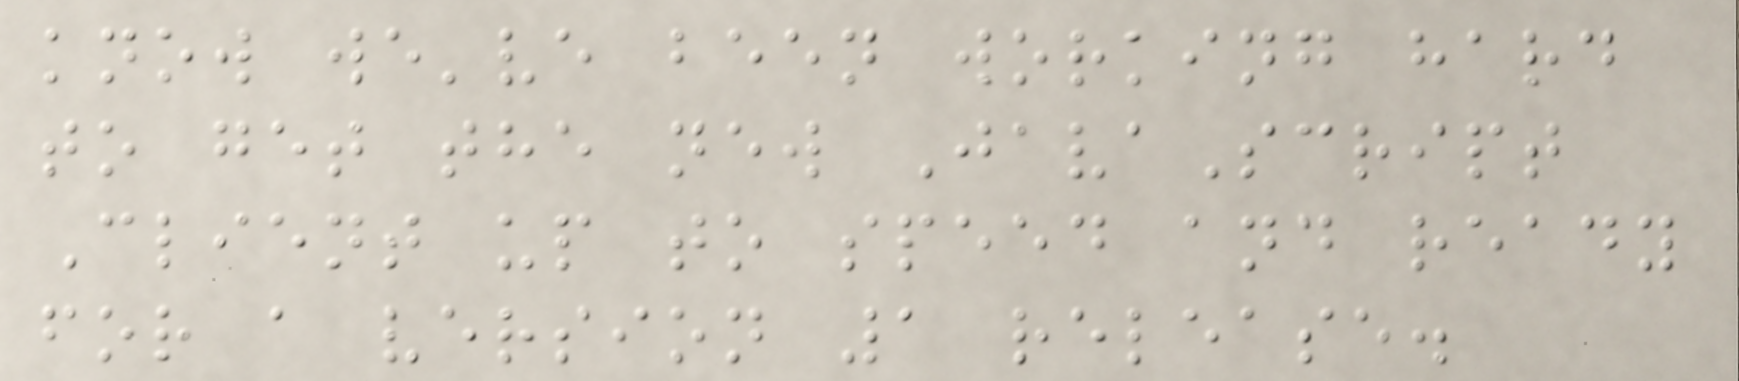know we've been working hard
to get the new JavaScript
Client up to speed and ready
for a version 1 release.
